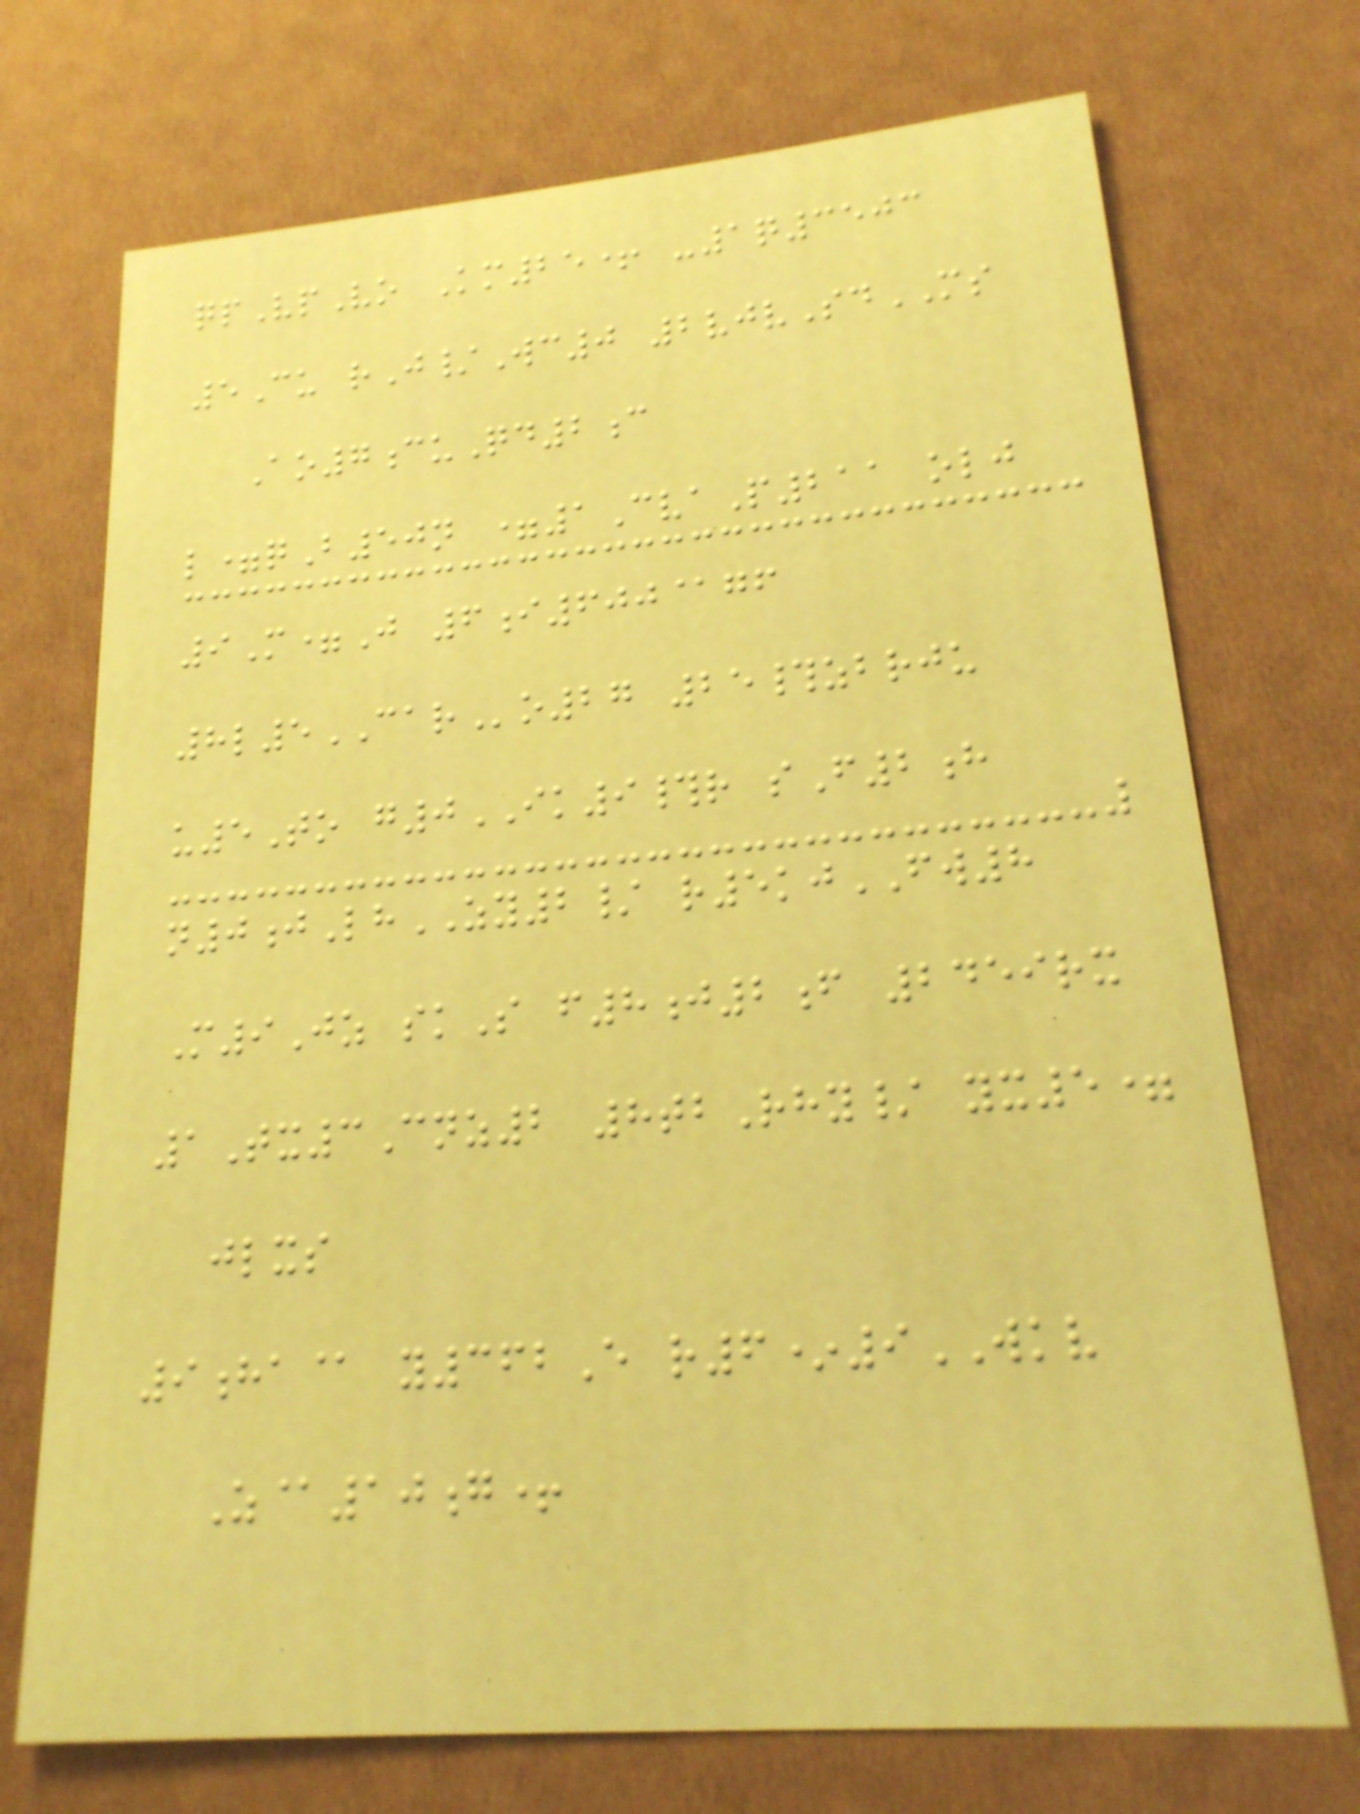qpVpVo Km25+ -1q3503
5Cu rJ/Wc0 2vjvSdMS
Ao7cuQd2c
l=qB50n =1CvaP211 olj
9M=J 6i600@gf
8l5CARo27 25#zbrju
u5To g0IK9#r sF2h
n0jLhZY2/ r5kjFW8
M9Jz skS f8j2f 2459rx
1Tx3Cnz2 8tbRhy/ yx5=
jlxs
9ha@ y362E r6*9WKV
Z@10g+
